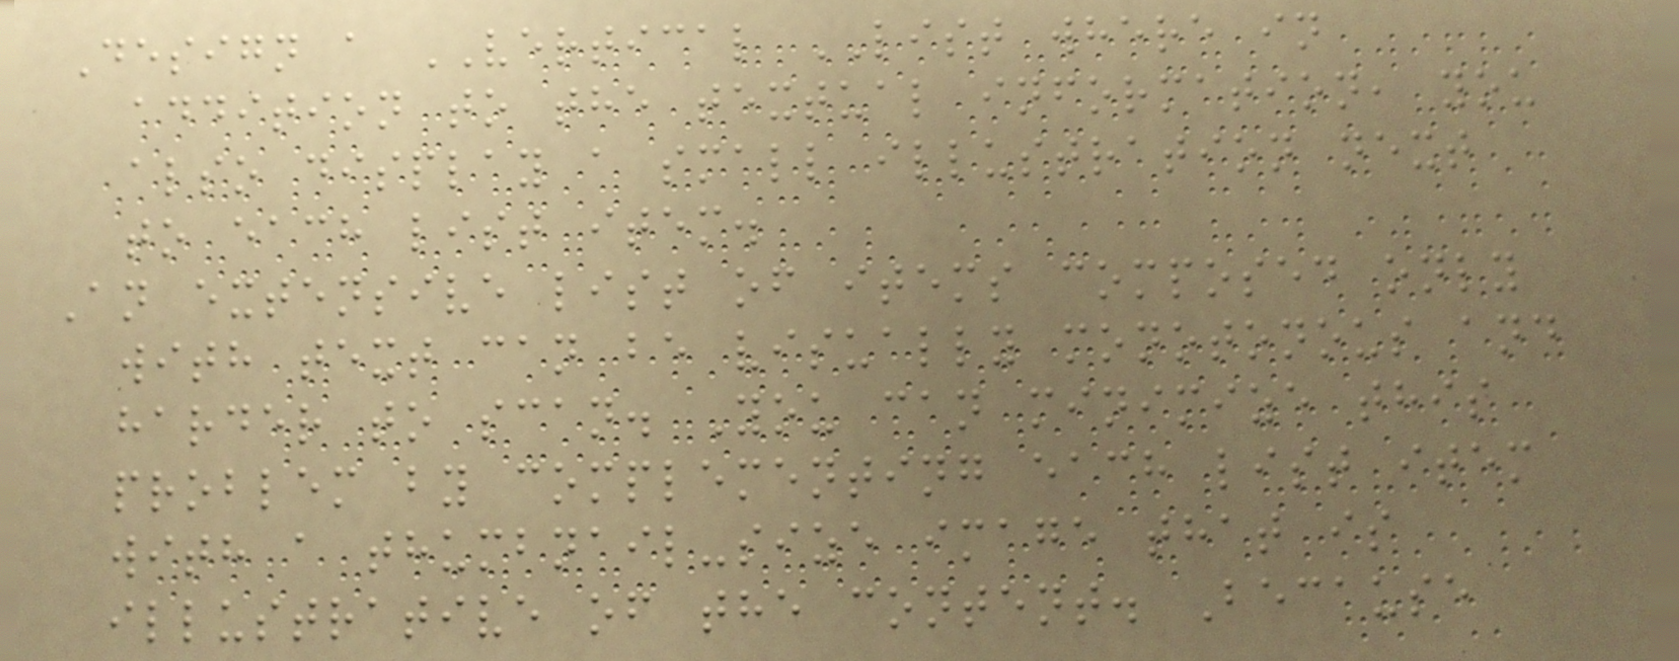Design a VERTICAL LIST where in
addition to the textual information, you
also display a small illustration next
to each list item.
An extensive list of items composed only
with text can be visually monotonous and
harder to scan. You can minimize this
problem by complementing each list item
with a thumbnail-size image that is
illustrative of the content. Because
